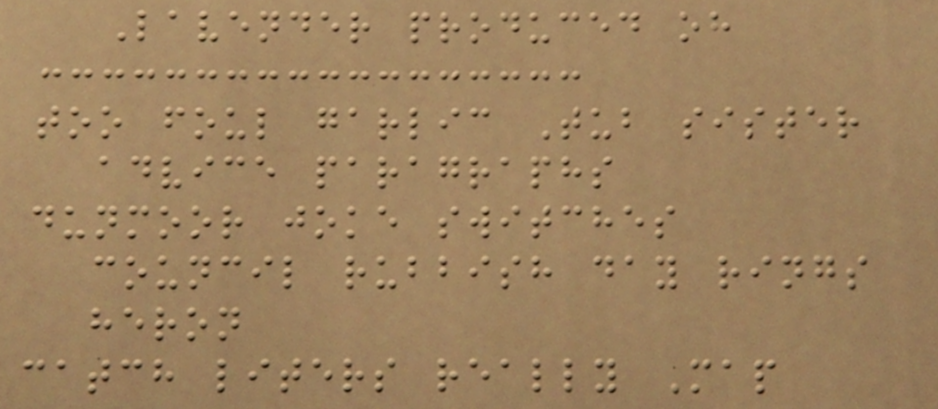Lavender produced oh
too foul garlic Tub sister
advice paragraphs
dunmoor joke switches
council rubbish day rings
heron
catch liters really Map
